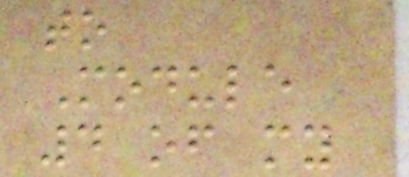to
Module
4 of my
